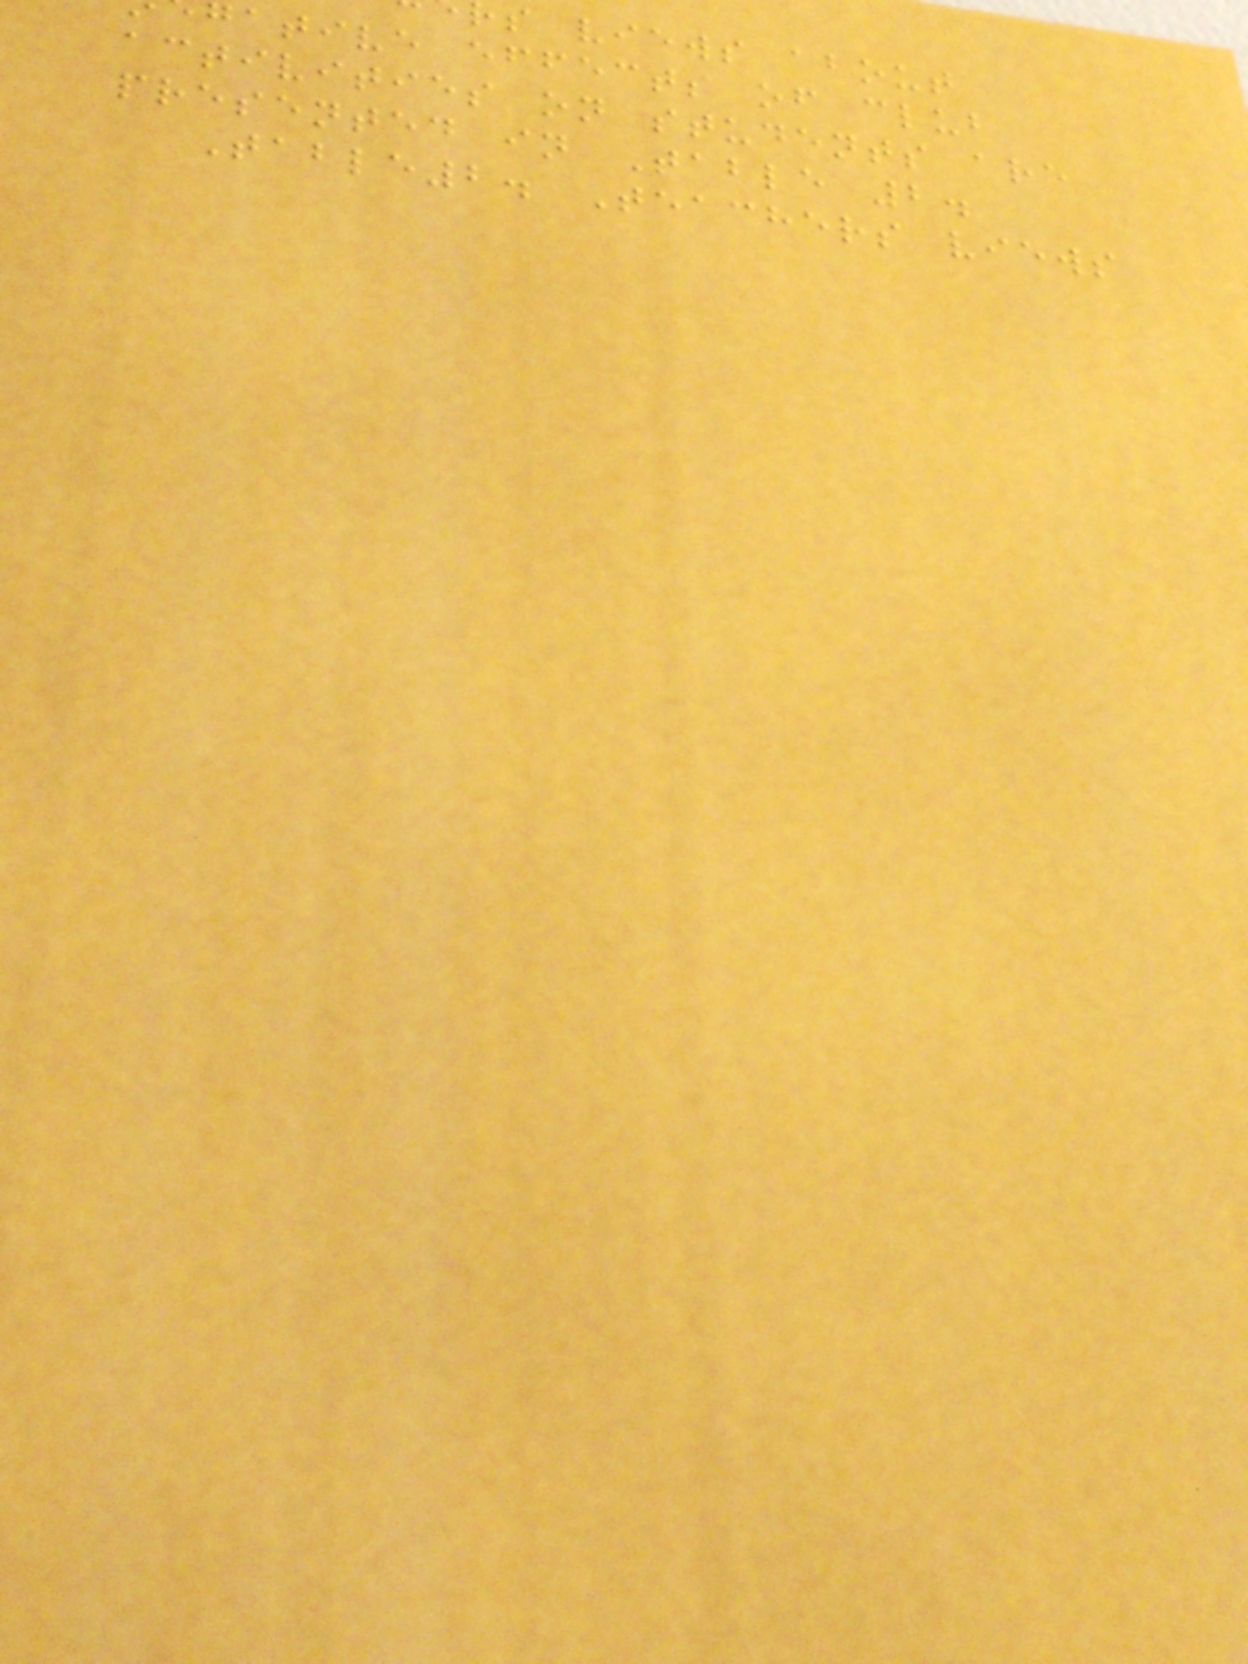s views about
ative effects of club
activities on students are
presented in Table 2.
Table2. Teachers views
